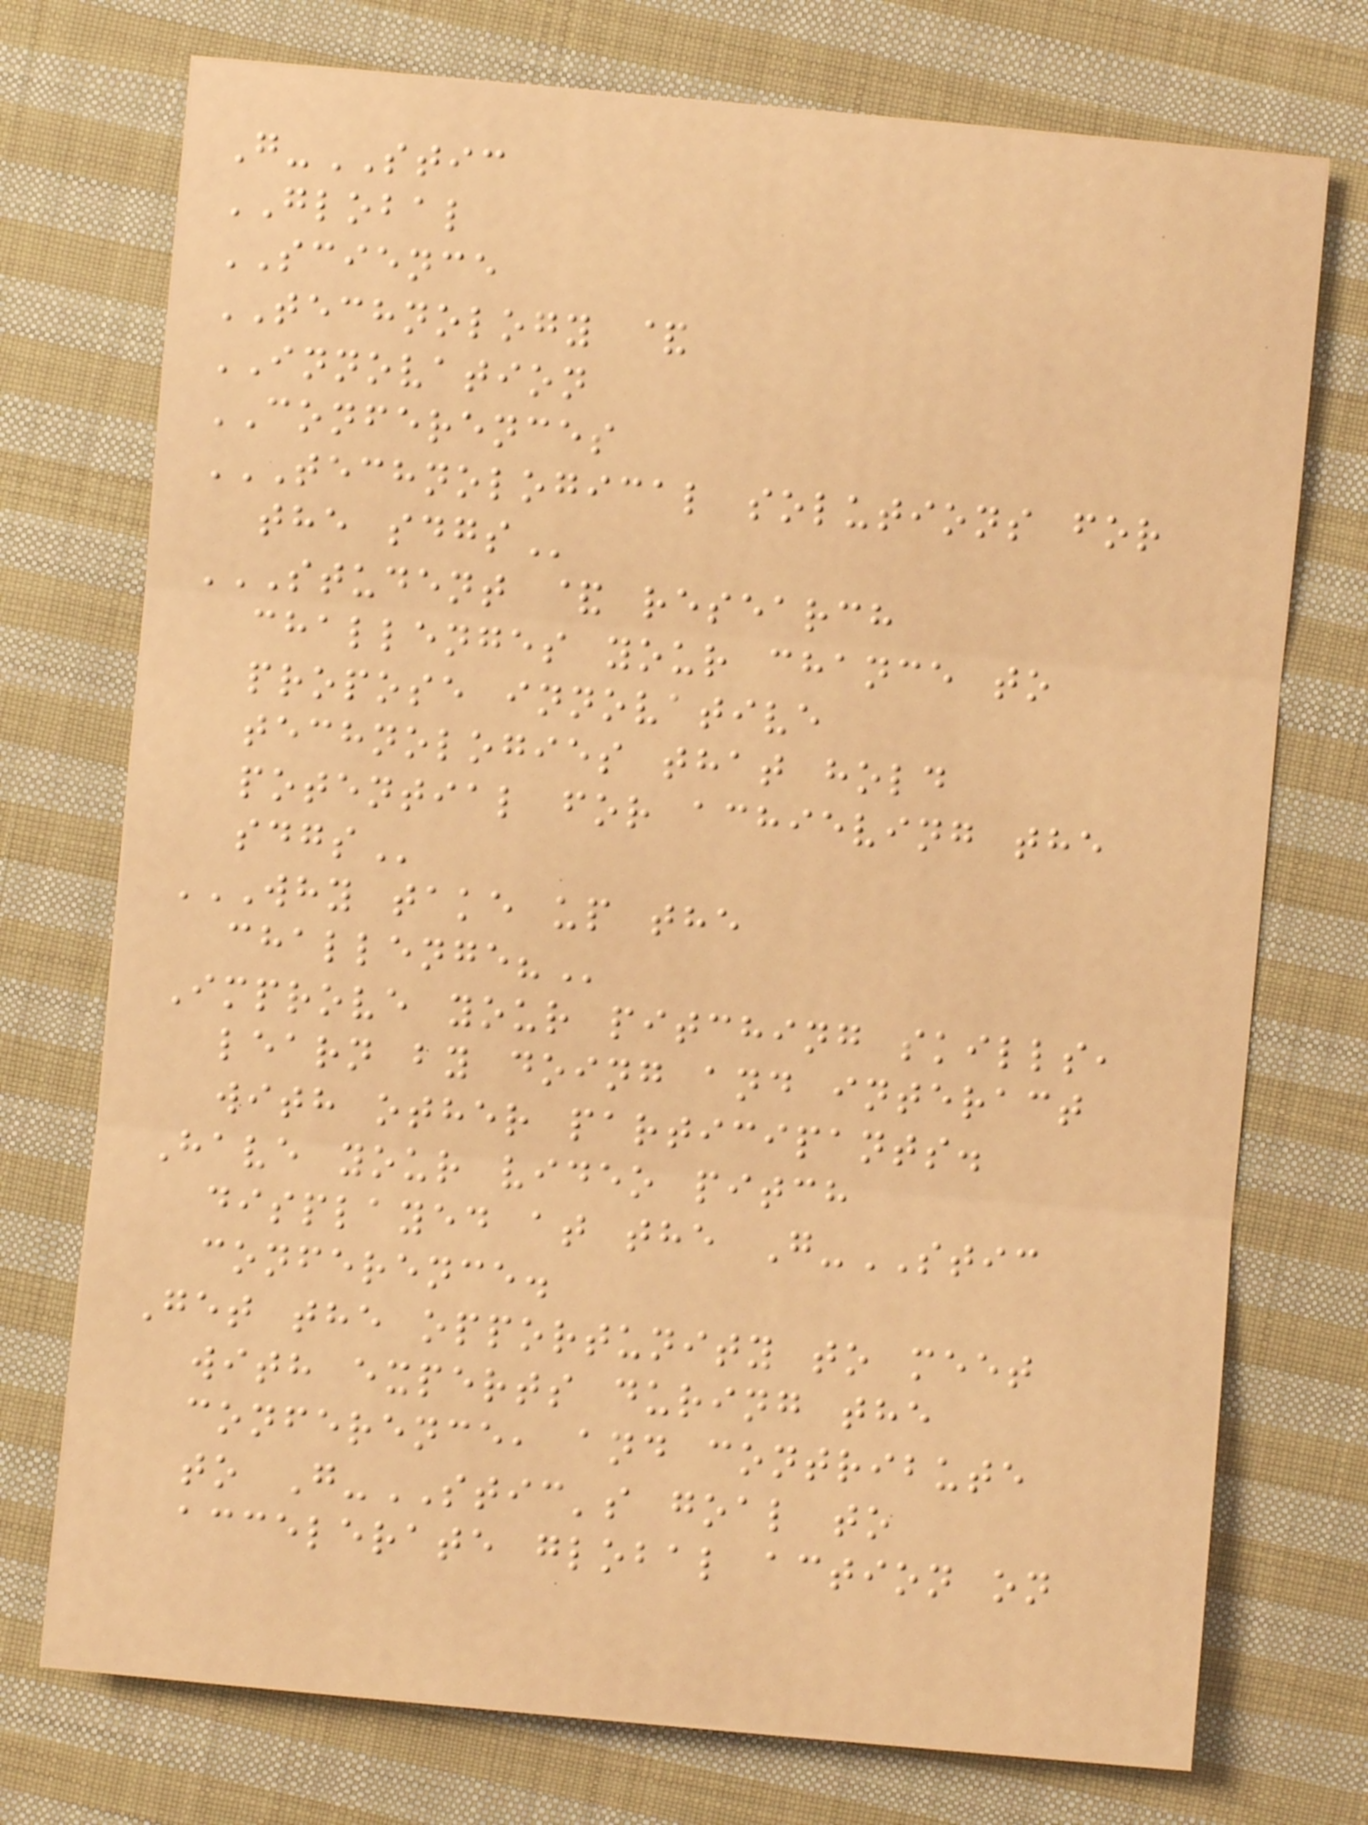G-STIC
GLOBAL
SCIENCE
TECHNOLOGY &
INNOVATION
CONFERENCES
TECHNOLOGICAL SOLUTIONS FOR
THE SDGS
STUDENT & RESEARCH
CHALLENGES YOUR CHANCE TO
PROPOSE INNOVATIVE
TECHNOLOGIES THAT HOLD
POTENTIAL FOR ACHIEVING THE
SDGS
WHY TAKE UP THE
CHALLENGE?
Improve your pitching skills,
learn by doing and interact
with other participants.
Have your video pitch
displayed at the G-STIC
conference.
Get the opportunity to meet
with experts during the
conference, and contribute
to G-STIC's goal to
accelerate global action on
